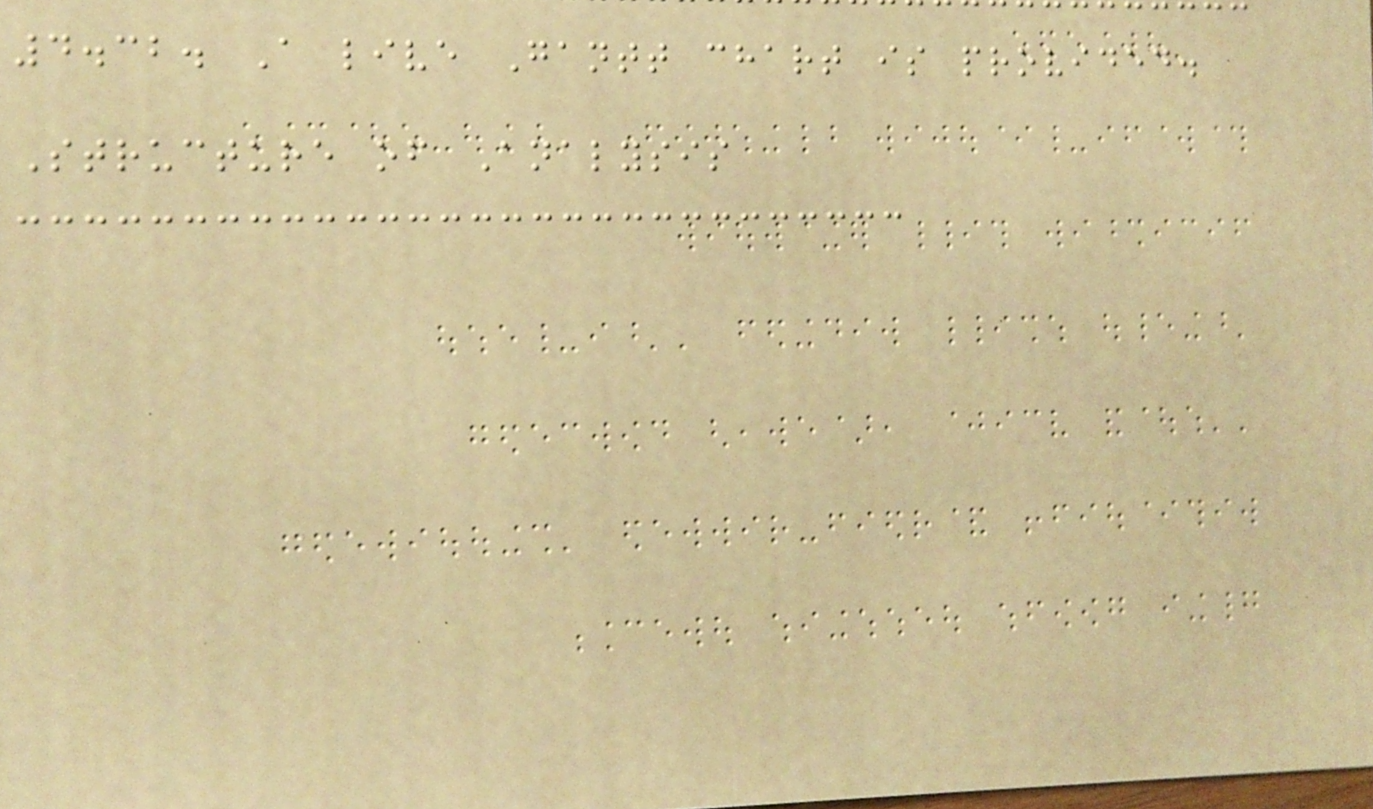4.32. A live Gantt chart is provided.
Structure of Analysis
